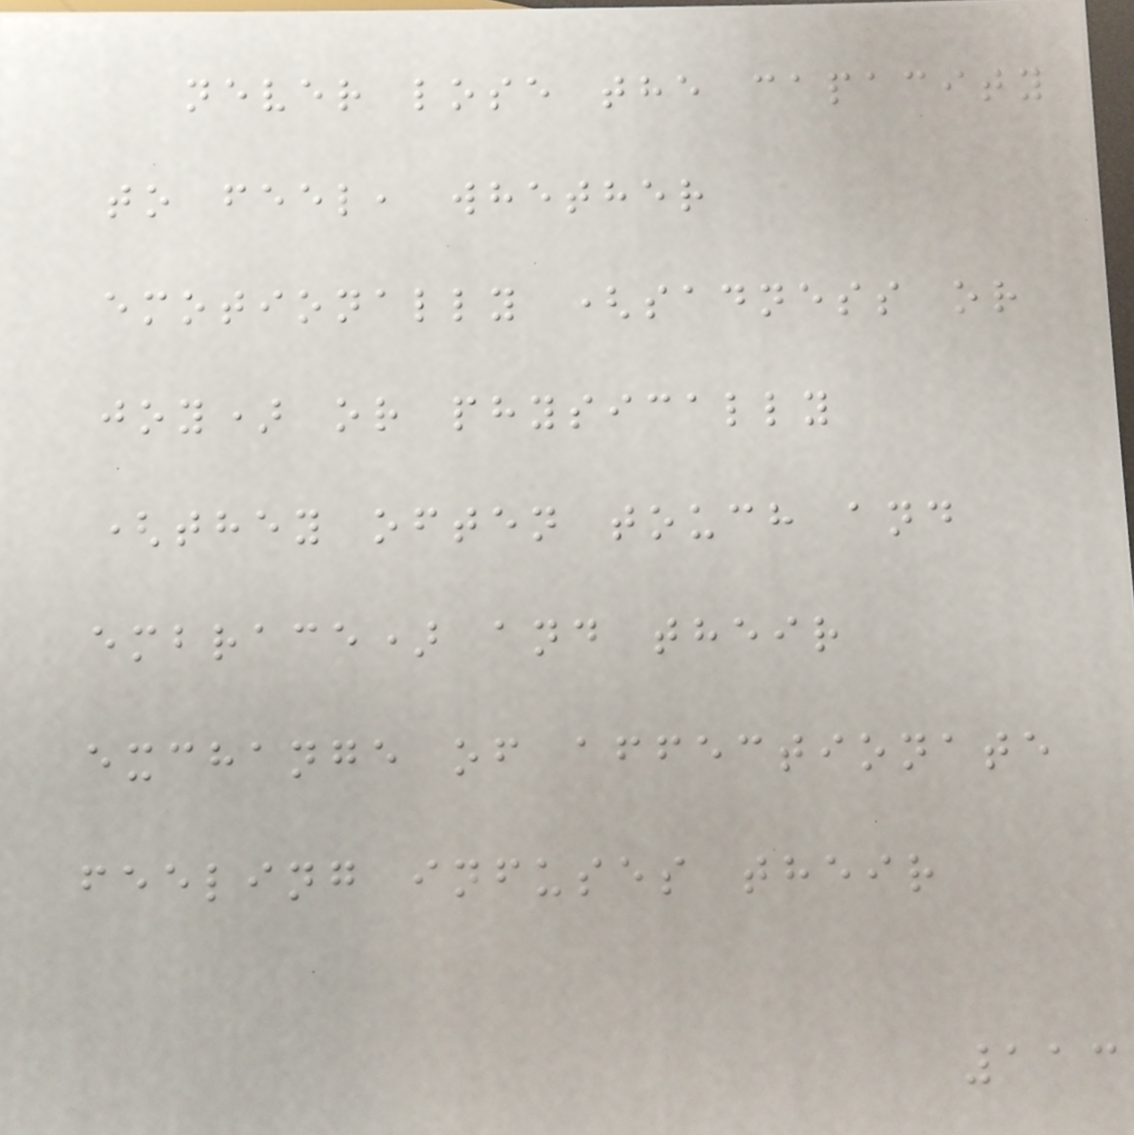never lose the capacity
to feel, whether
emotionally (sadness or
joy) or physically
(they often touch and
embrace) and their
exchange of affectionate
feeling infuses their
113
